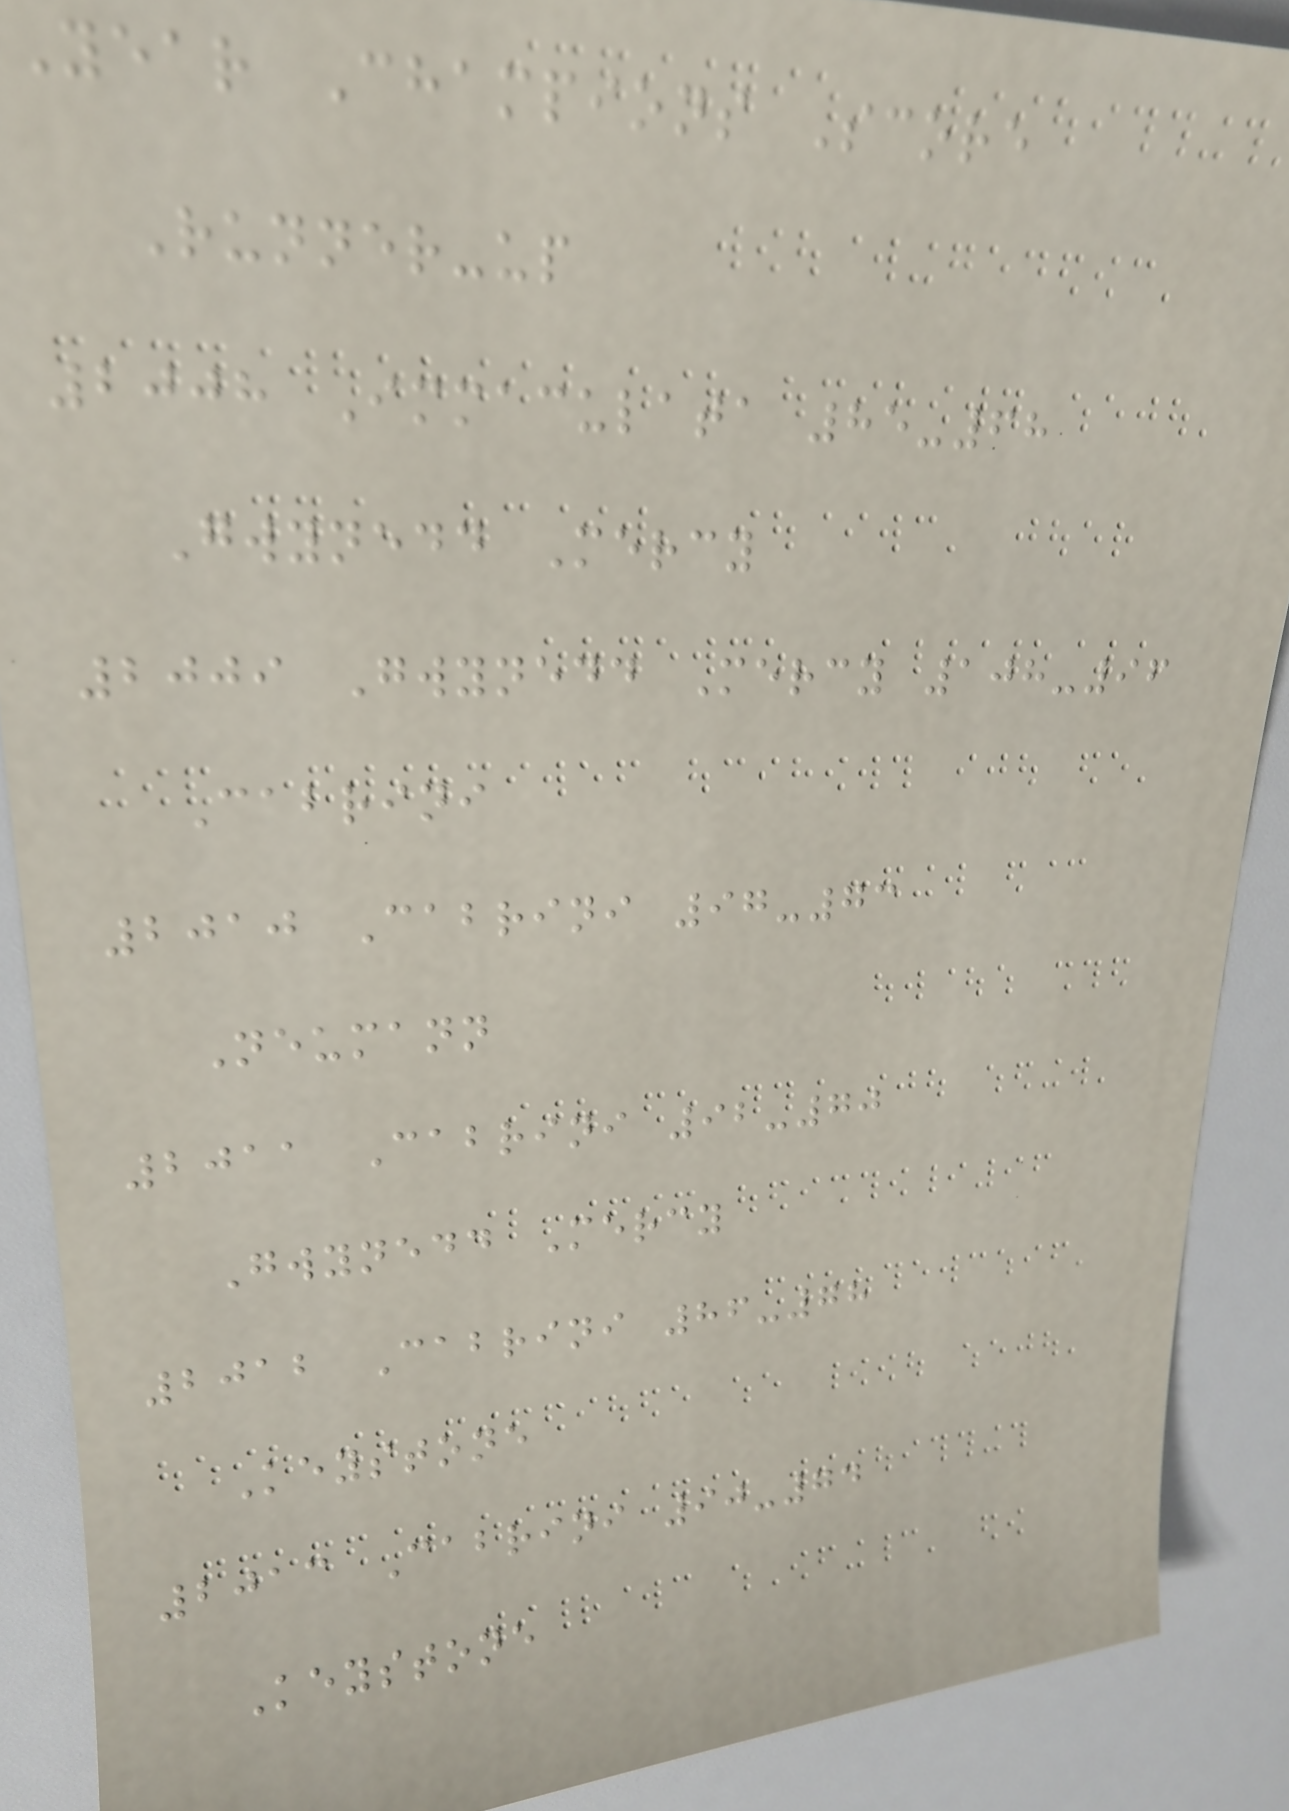Year Champions Score
Runner-up
2008 Immaculata 85-68
Gwynedd Mercy
2009 Gwynedd Mercy 108-96
Cabrini
2010 Cabrini 97-73
Neumann
2011 Cabrini 92-70
Gwynedd Mercy
2012 Cabrini 86-78
Keystone
2013 Cabrini 90-74
Keystone
